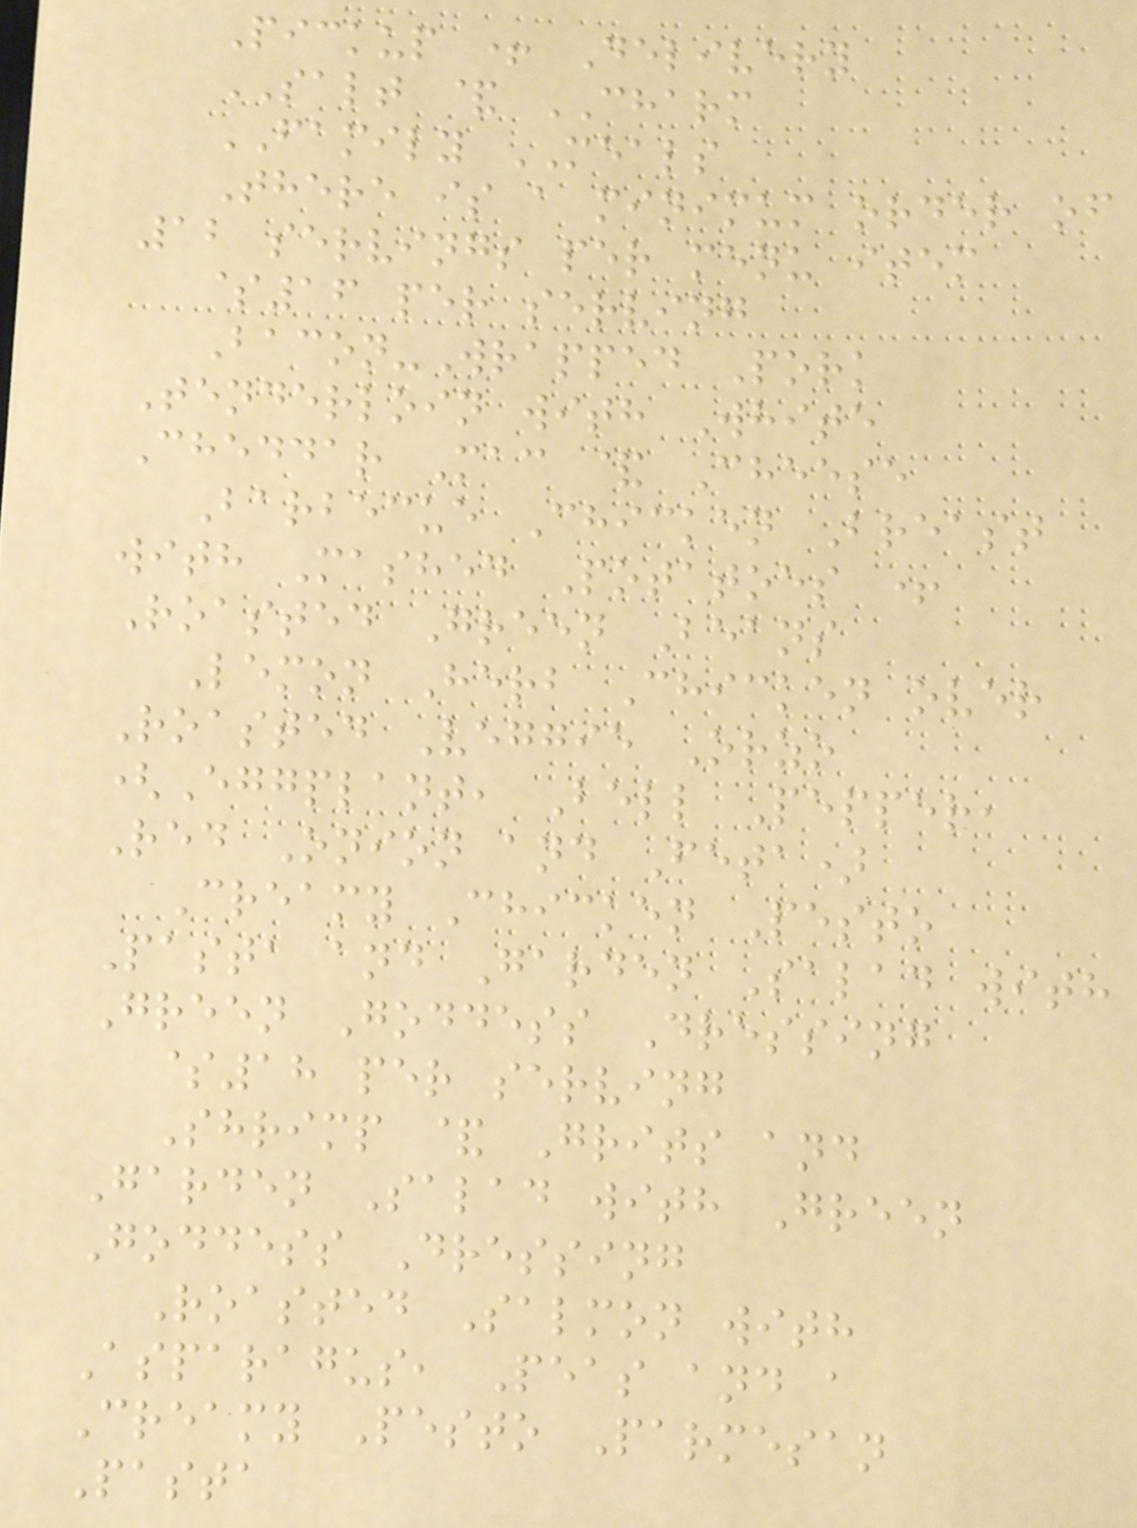Pickup + Delivery
SALT & CHARM
FAMILY MEALS
There is a minimum order of
12 servings per menu item
$16 per serving
Bacon-Wrapped Pork
Tenderloin with White
Cheddar Mac & Cheese
Barbecue Chicken Breast
with Mashed Potatoes +
Roasted Green Beans
Lemon Herb Chicken over
Roasted Veggie Orzo
(Eggplant, Bell Pepper,
Red Onion and Feta)
Creamy Chicken Pesto
Pasta and Garden Salad with
Green Goddess Dressing
$18 per serving
Shrimp & Grits and
Garden Salad with Green
Goddess Dressing
Roasted Salmon with
Asparagus, Peas and a
Creamy Pesto Parmesan
Pasta
